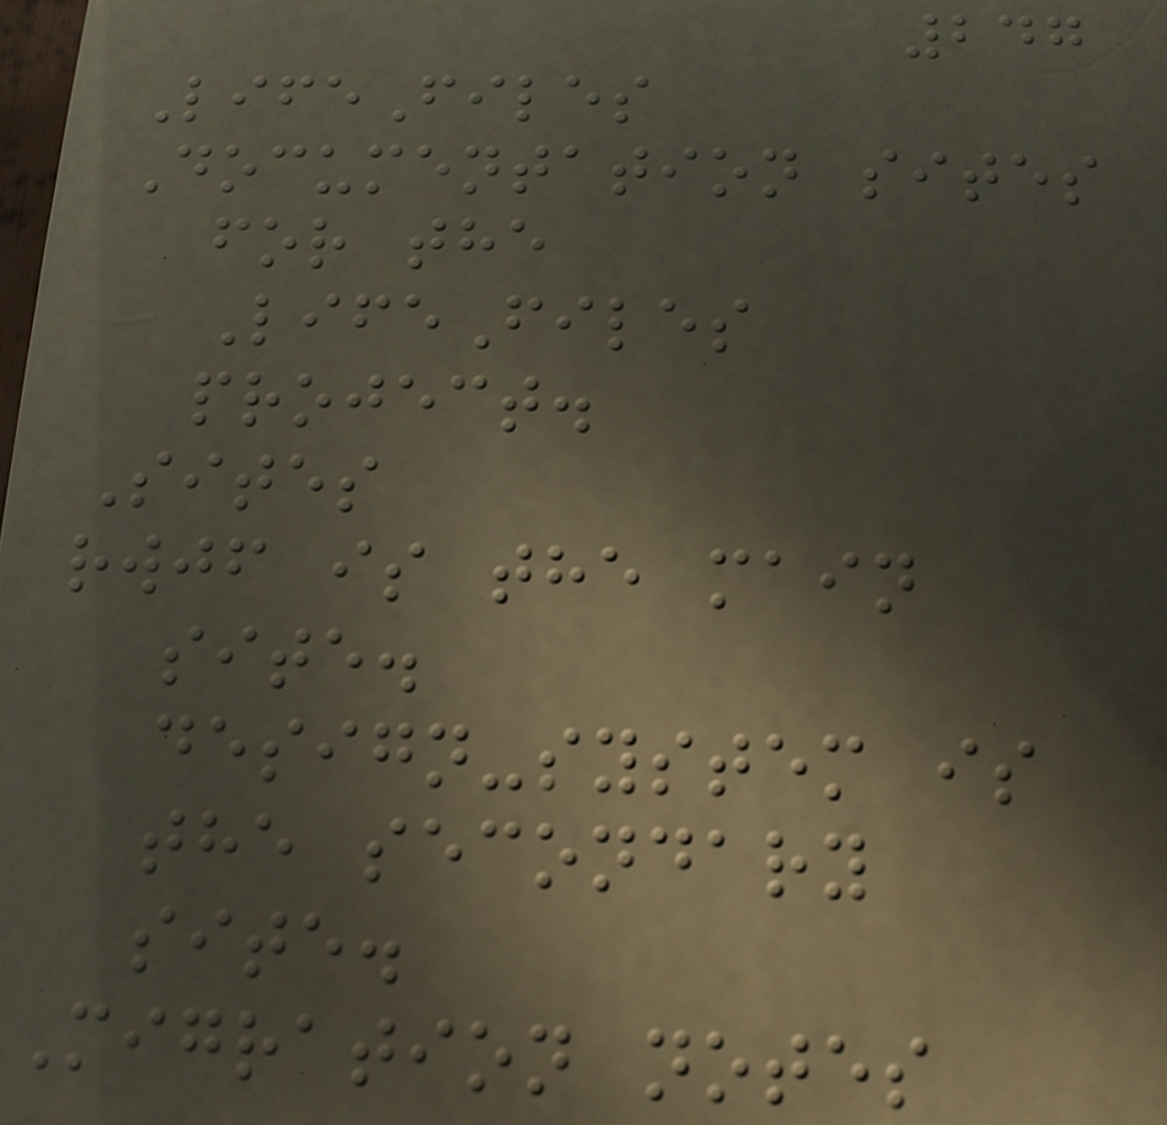247
LifeFiles
Documentation sites
for the
LifeFiles
project.
Sites
rwjf is the main
site.
design-system is
the secondary
site.
Migration notes
